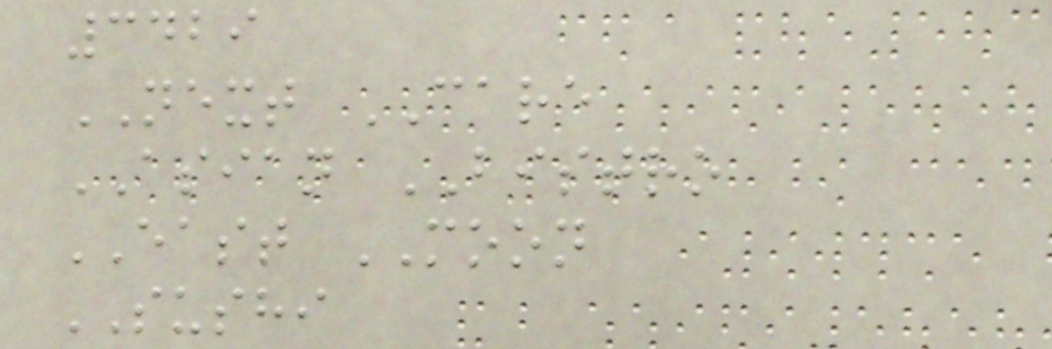3429
NEXT CARE
ASIAN BISTRO
EAST MOON
SUSHI
